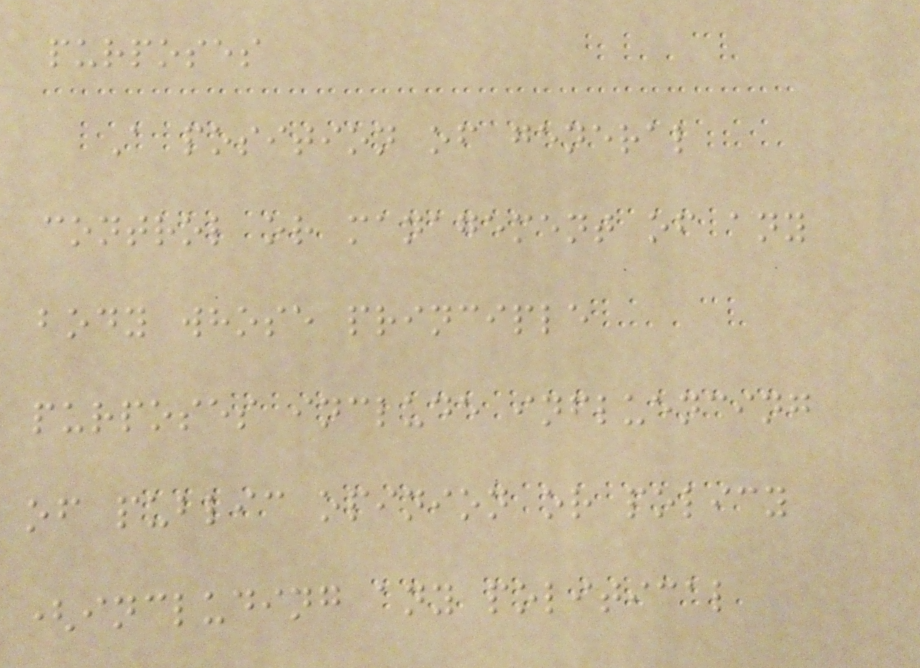purposes
A position of general
control or management of any
body whose principle
purposes include influencing
of public opinion or policy
(including any political
